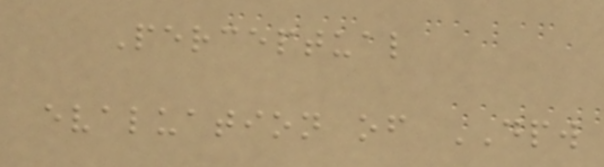Perceptual
evaluation of DPW
